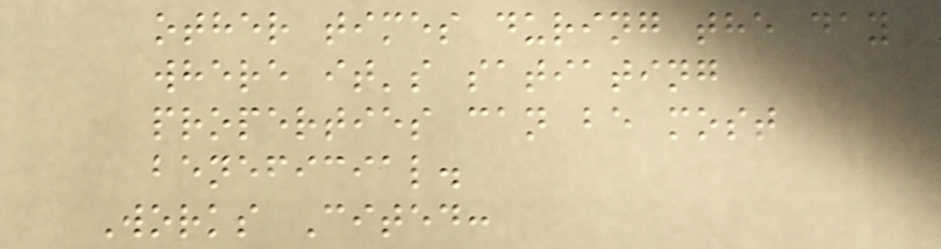other times during the day
where it's satiating
properties can be most
beneficial.
Works Cited:
